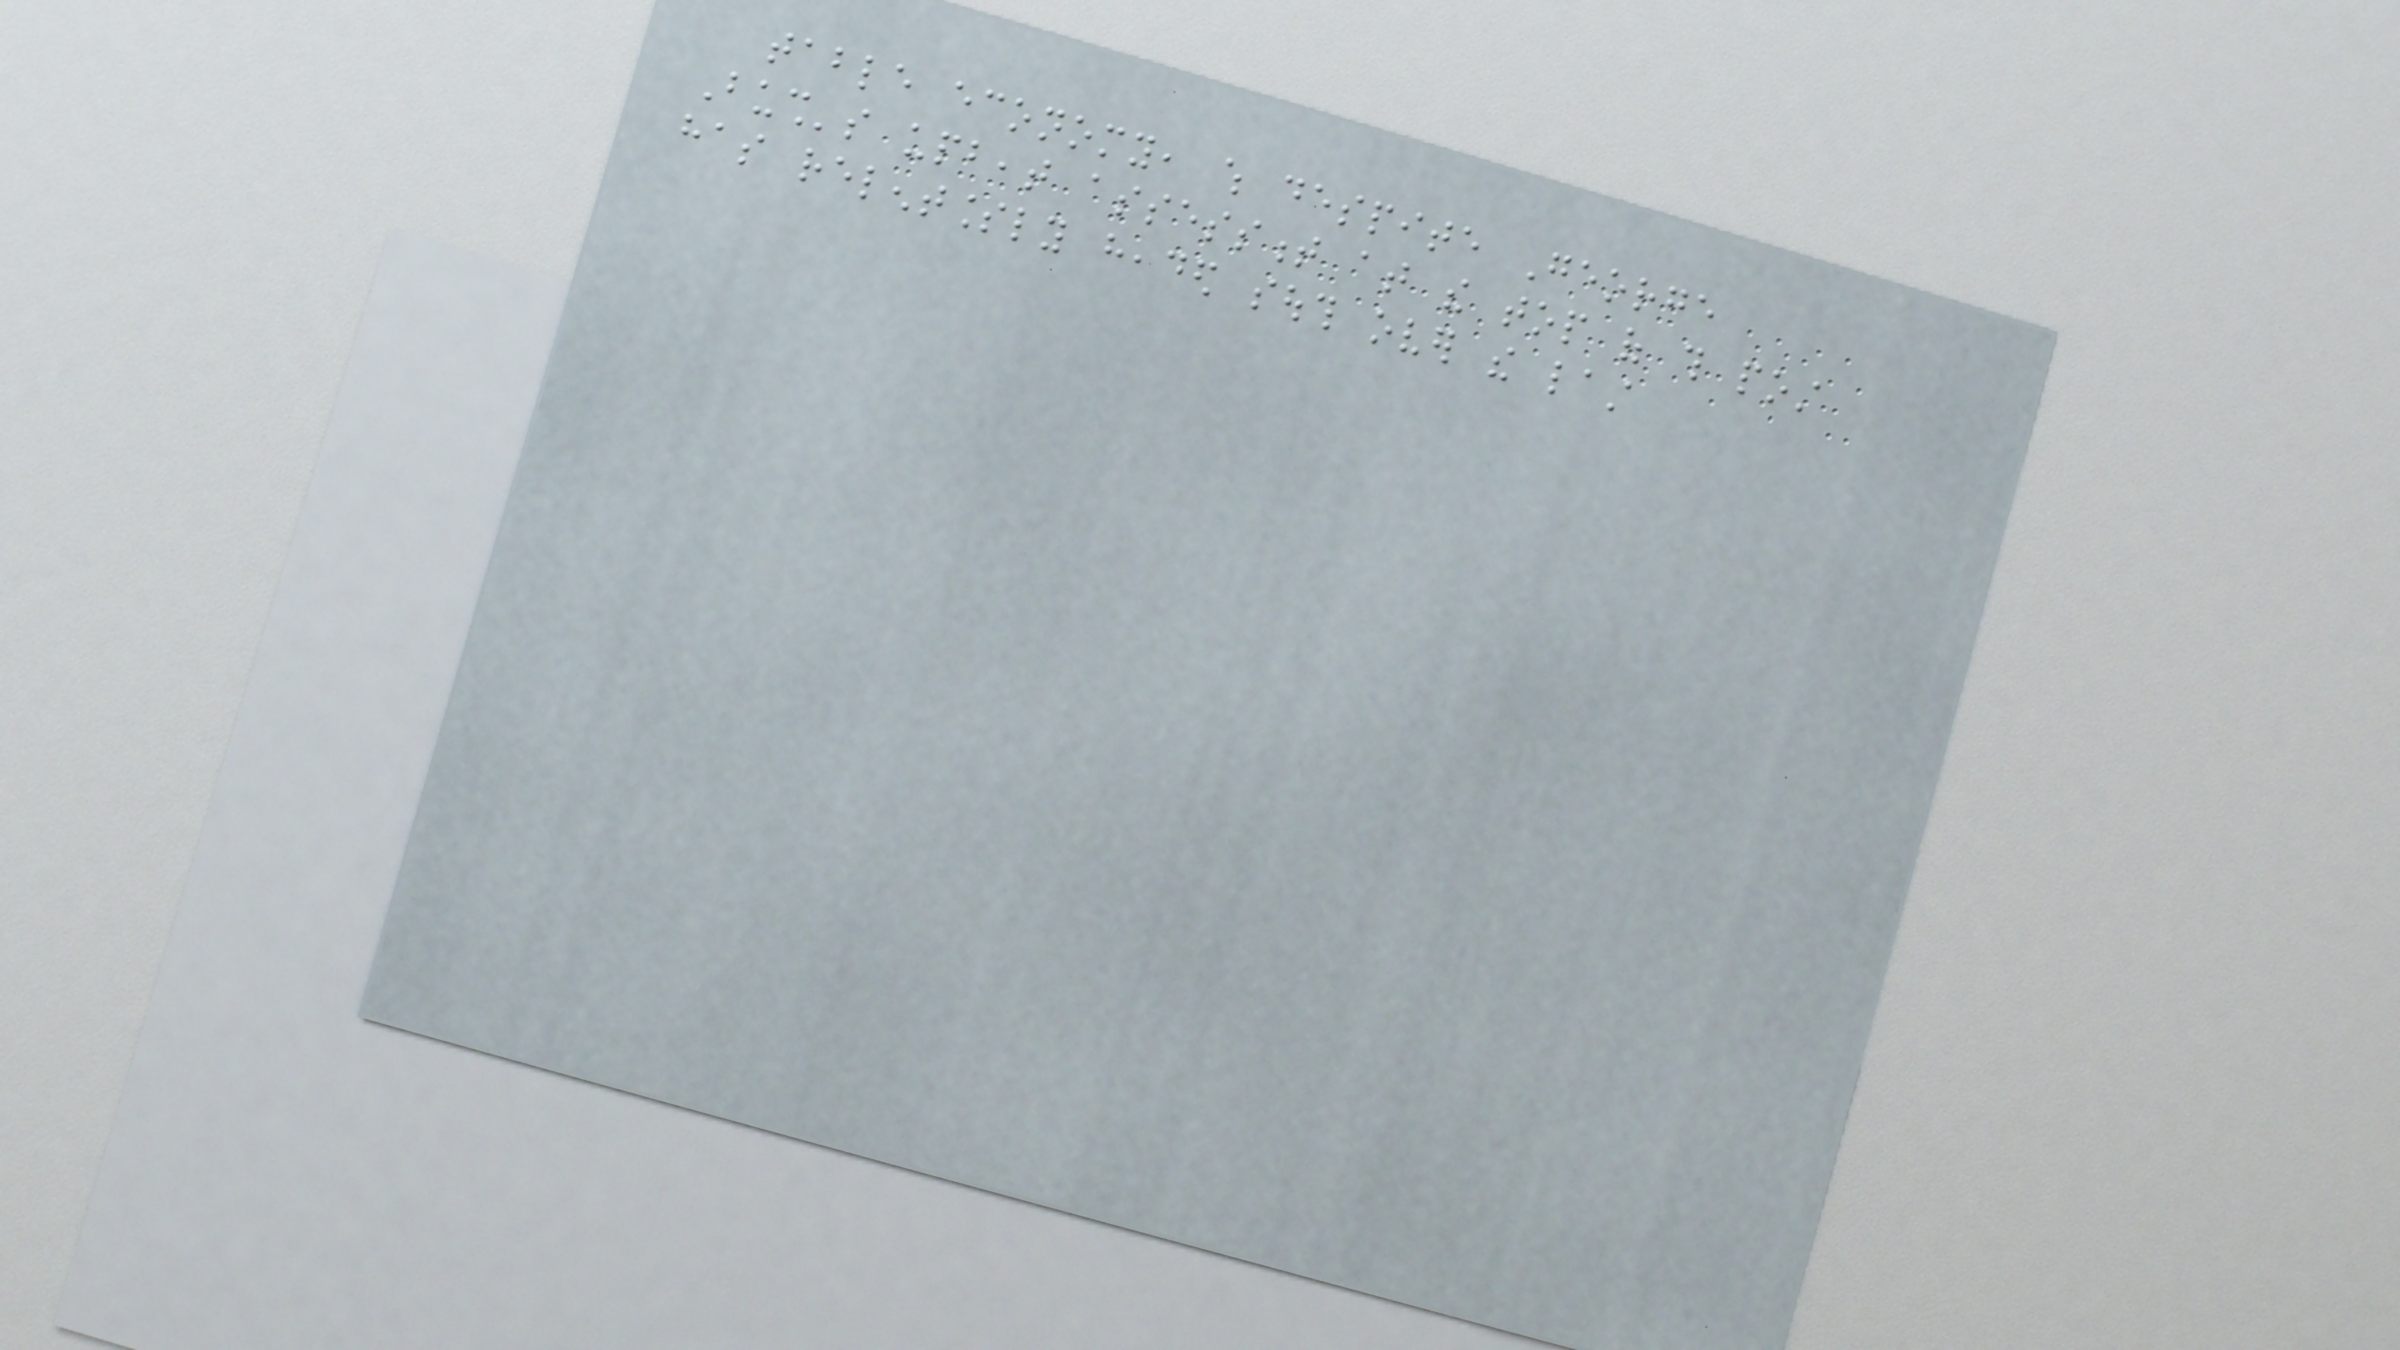table economy, which despite George
Bush's upbeat assessment at the top of this post
has relentlessly headed south over the last
